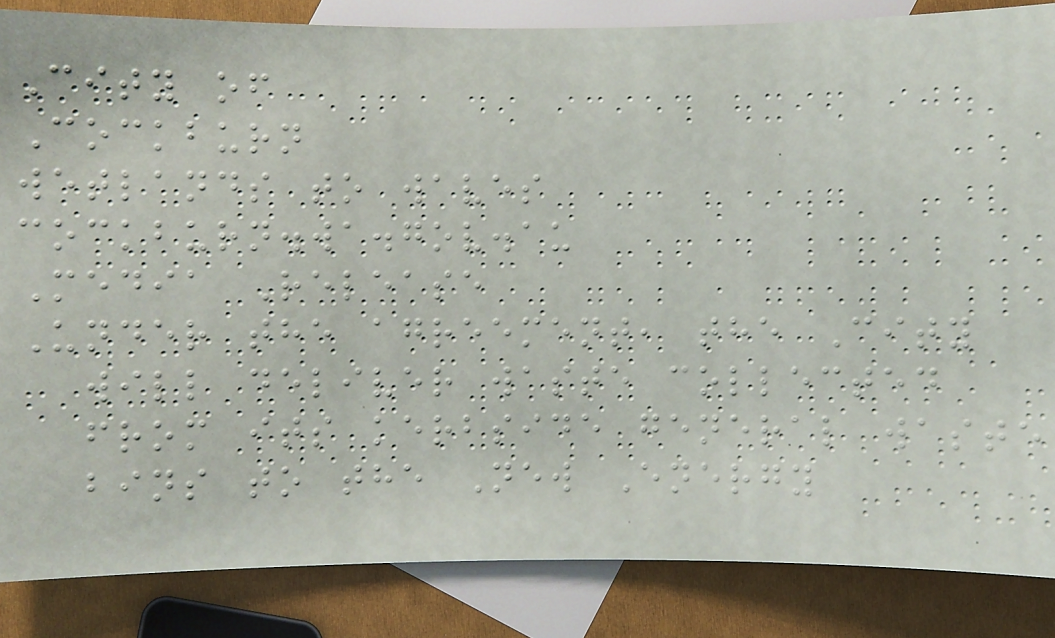City of
Cockburn
wetlands to waves
cockburn.wa.gov.au
Media Release
Under the agreement, the City
will deliver waste collected
from its kerbside general waste
bins to the New Energy
